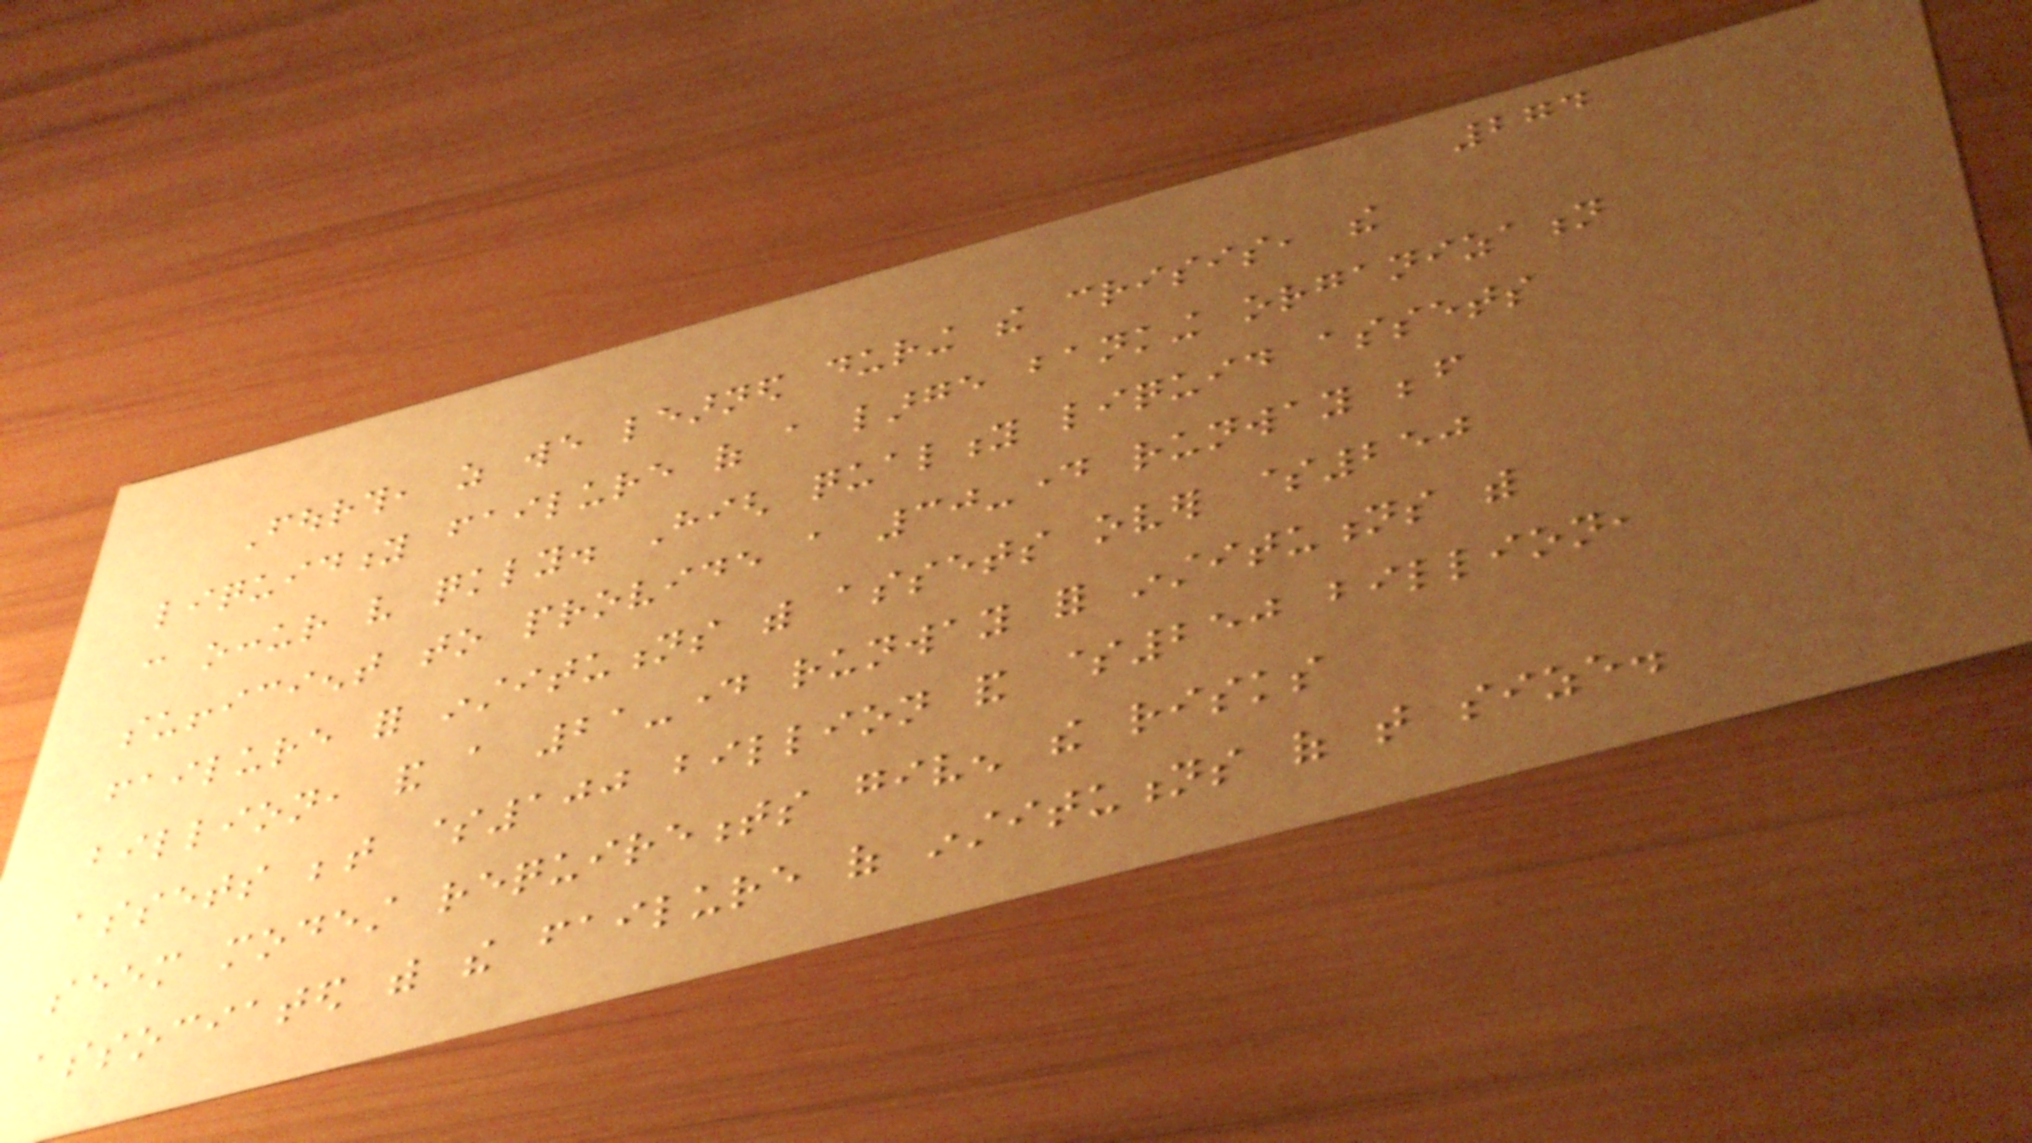274
Fourth, as we learned during the crisis, the
liquidity failure of a large banking organization
can occur very quickly. High quality liquid assets
sufficient to provide a 30-day runway before
failure for institutions with assets over $250
billion, and a 21-day runway for institutions with
assets between $100 billion and $250 billion,
seem modest requirements given the risks
associated with the failure of institutions of that size.
